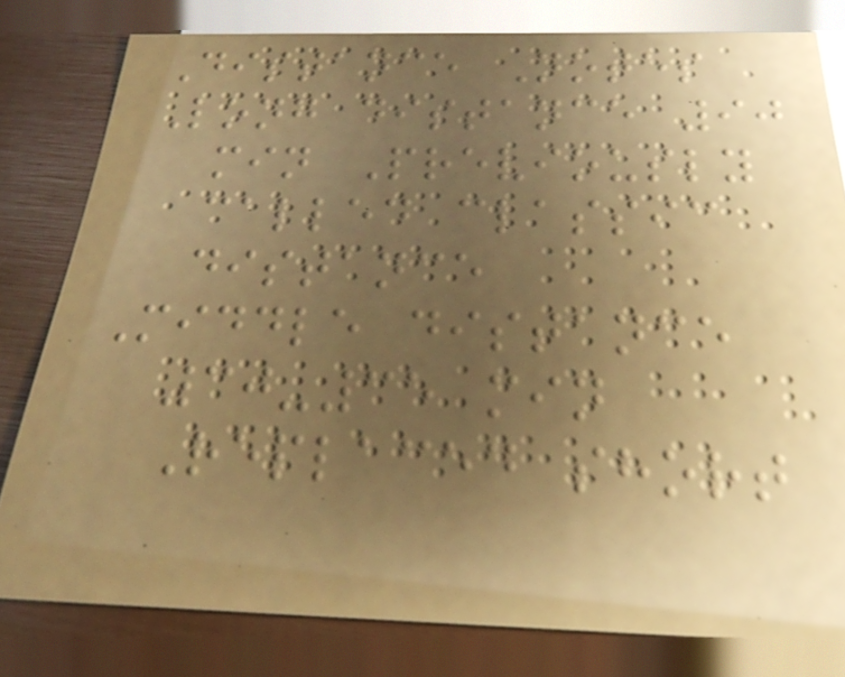Distance Notes
Long distance 90
min Previously
called classic
distance
Middle distance
30-35 min
Replaced short
